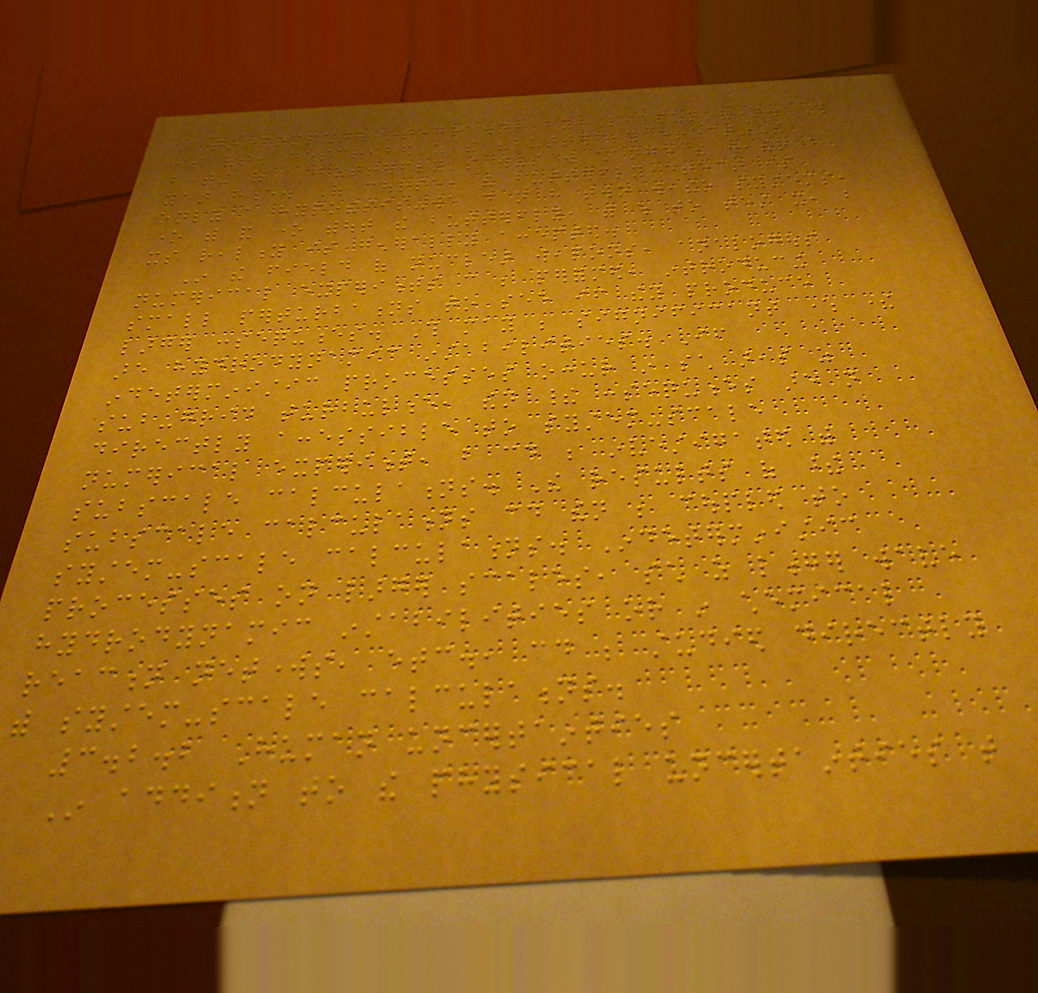to computer integration, by Liapunov). This
is often described as the "butterfly effect"-the
beating of a butterfly's wings will change the weather a
year hence. Of course, the butterfly effect is
only a hypothesis-we do not have two weather systems,
one with and one without the butterfly, with which to test it, but
its reality is generally accepted.
In the field of nuclear weapons, analogous
numerical experiments can be performed, introducing
small perturbations to see if they produce
larger consequences. This may be significant where there
are hydrodynamic instabilities. If
indeterministic processes occur in such areas as
sub-grid turbulence, then their consequences are not
directly accessible to system-scale
numerical experiment, but could be investigated with
subscale calculations. The results of these
subscale calculations could then be coupled to
system-scale calculations. Indeterministic
processes on larger scales, such as longer wave
hydrodynamic instabilities or in chemical
reaction networks, etc., could be studied directly
with system-scale calculations.
3.2.2 Human uncertainties
In addition to the physical uncertainties that
